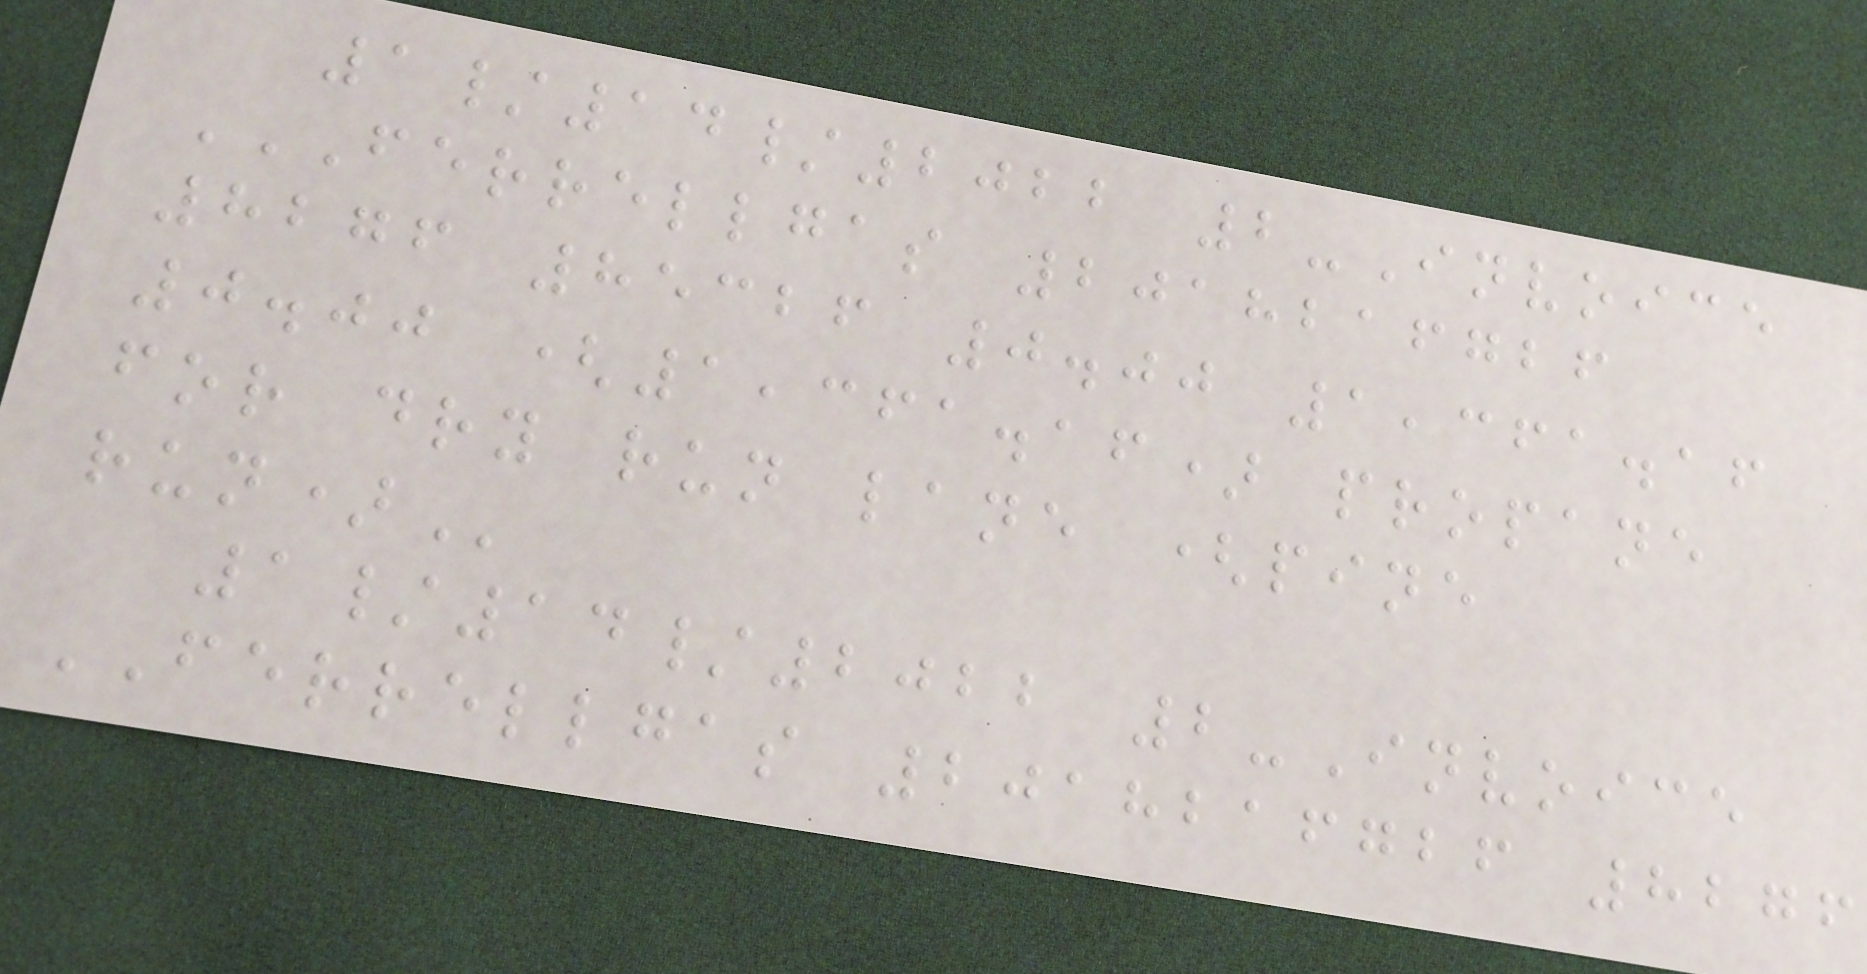1/14/2022 2-Invoice
FERRELLGAS 2018216726
8276 85326 0.00 1,361.16
0.00 (1,361.16) PROPANE
FOR DRY RUN LANE (PINE
RUN)
1/14/2022 2-Invoice
FERRELLGAS 2018216726 8276
